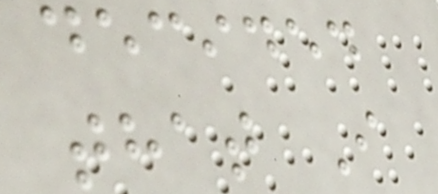decided
that I
